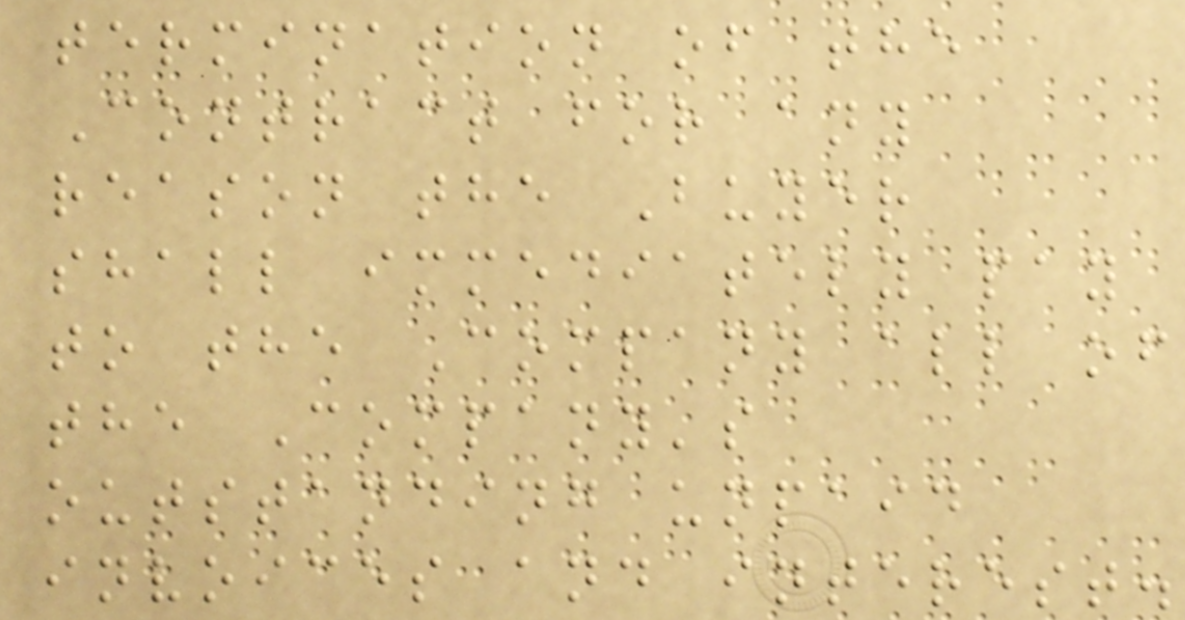termination of the
Contract for any
reason the Buyer
shall immediately pay
to the Company all of
the Company's
outstanding unpaid
invoices and interest.
